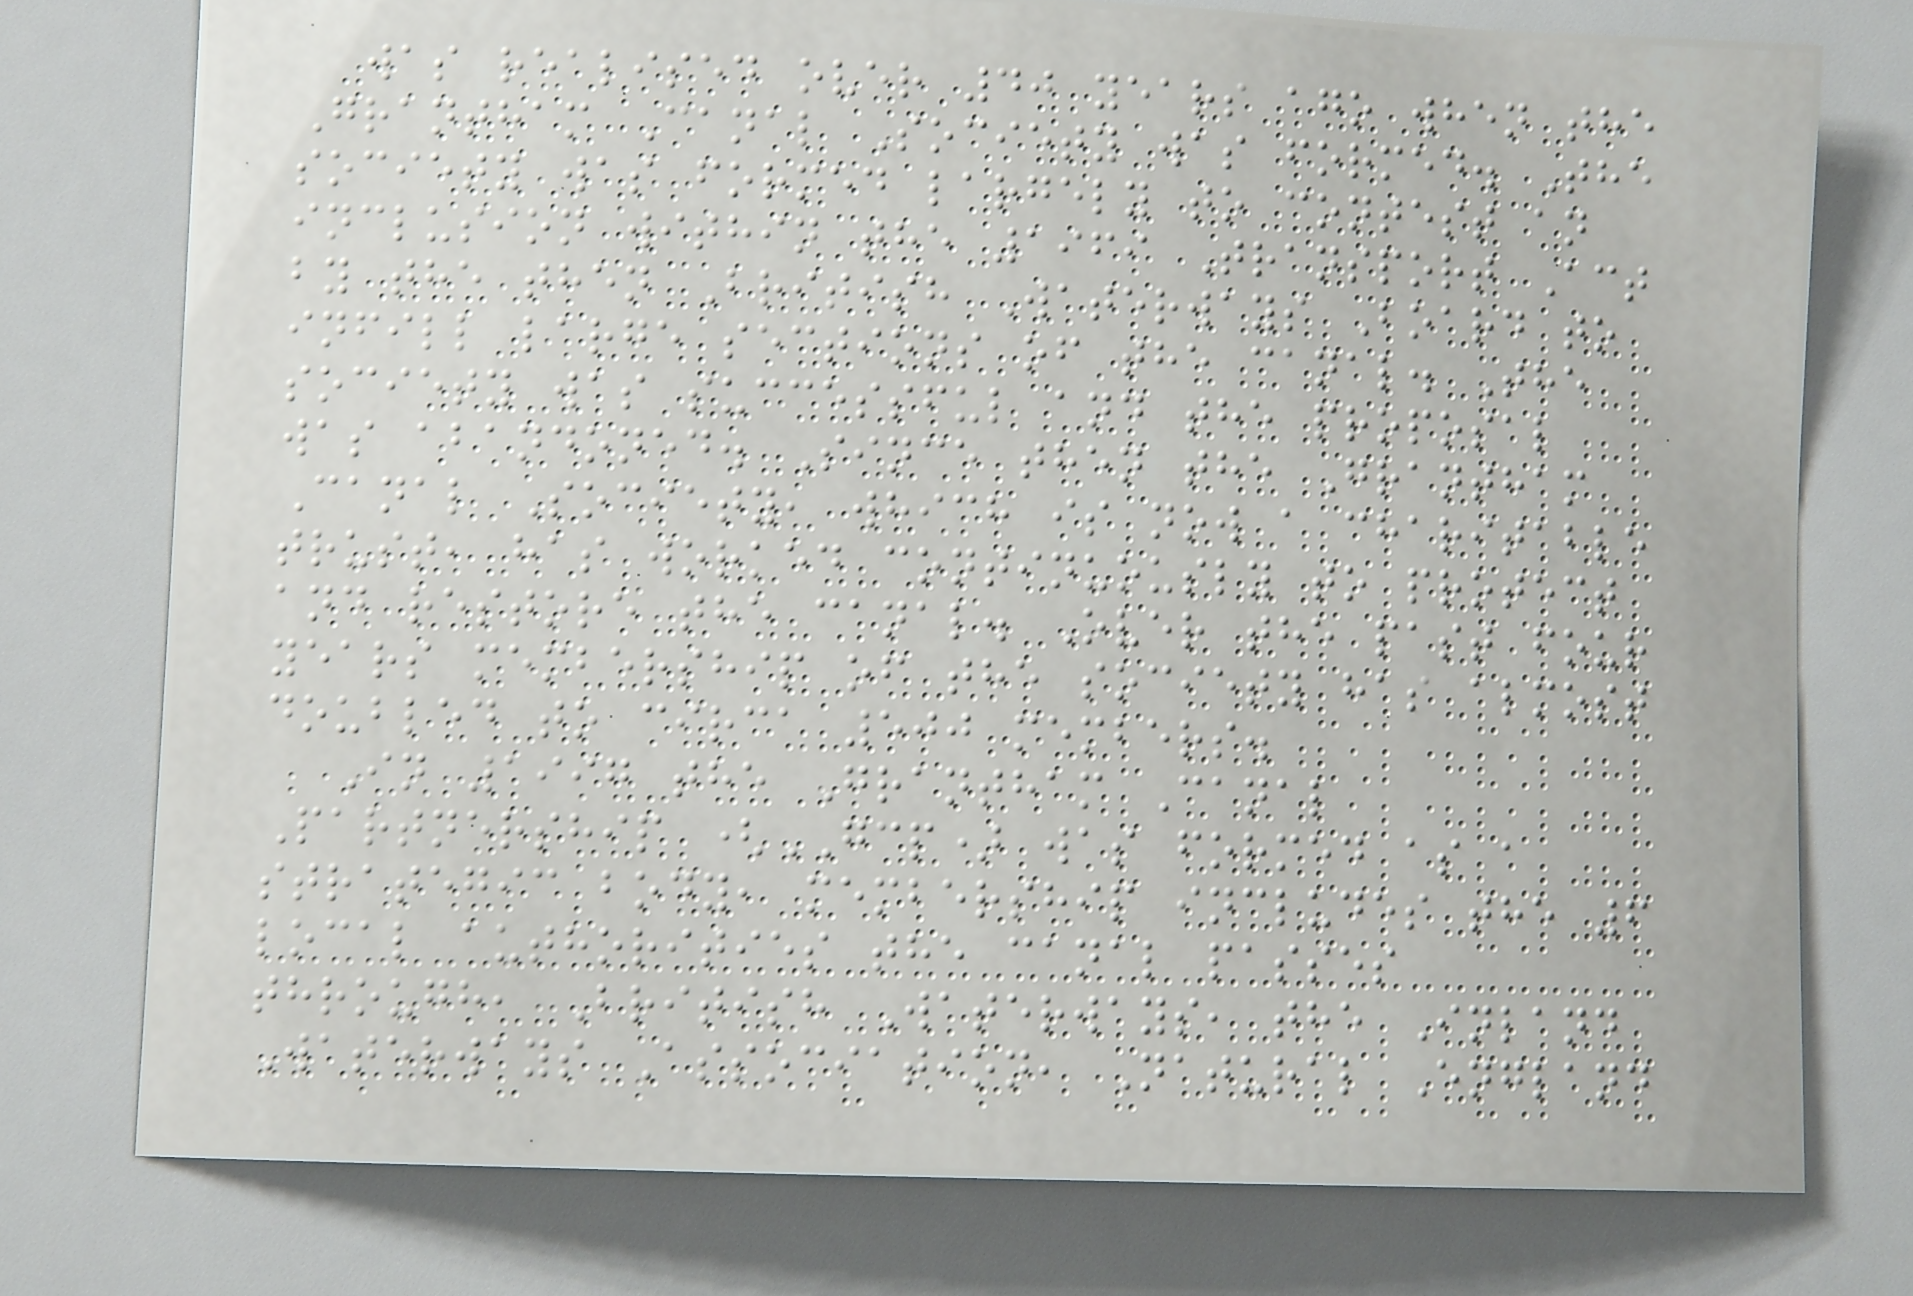was realised over 40 years ago when the
Grantham Canal Society was formed. The
society was formed largely to contest an
inclusion within the 1969 Transport Act
by the then British Waterways Board to
infill large sections of the canal. The
society was successful and the proposal
was abandoned. Since then the Grantham
Canal Society, which is now a charitable
trust, has worked continuously to protect
and restore the canal. Over the past four
years membership of the society has almost
doubled to circa 500 members.
In 1997 the Grantham Canal
Partnership (GCP) was formed as a
strategic body, membership includes the 6
local authorities the canal passes
through, British Waterways, the Inland
Waterways Association, Natural England
